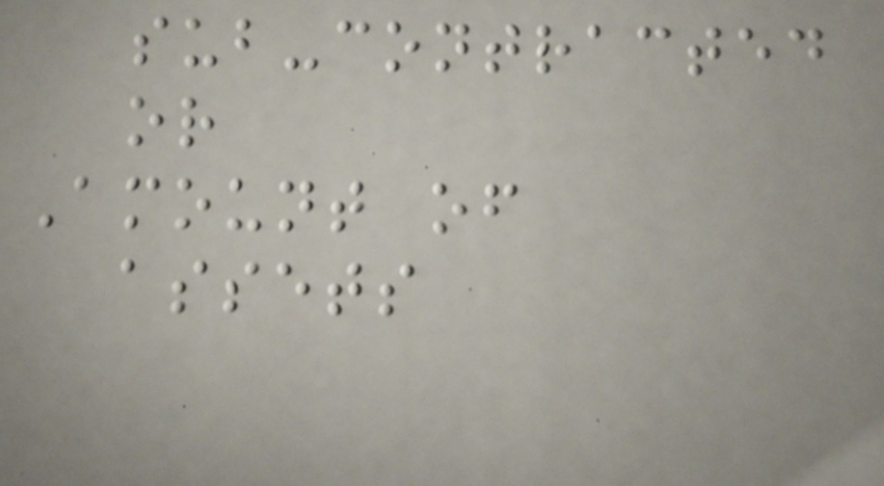sub-contracted
or
Amount of
assets
